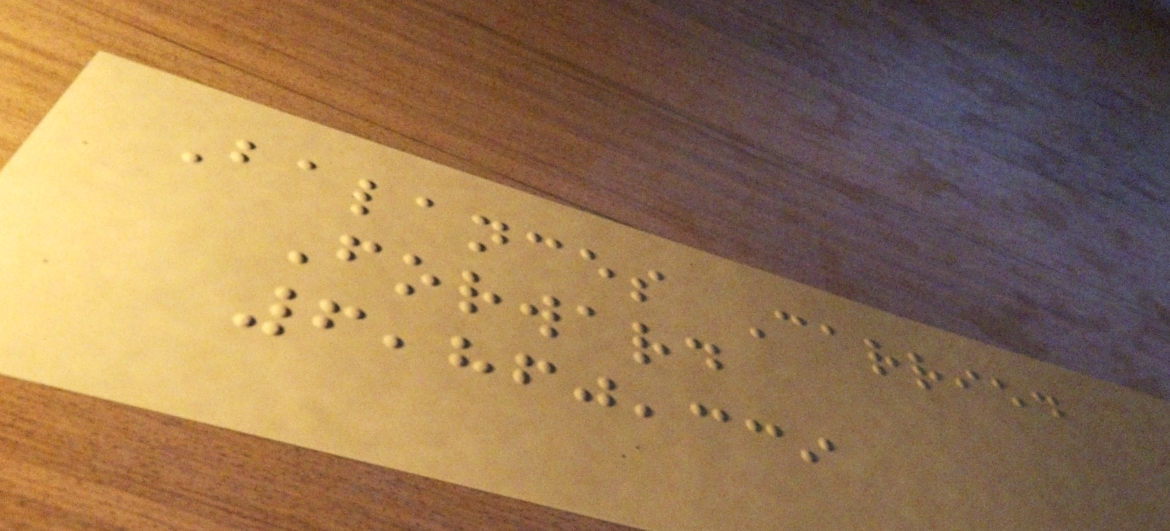Balances Carried
Forward
6,860,339
